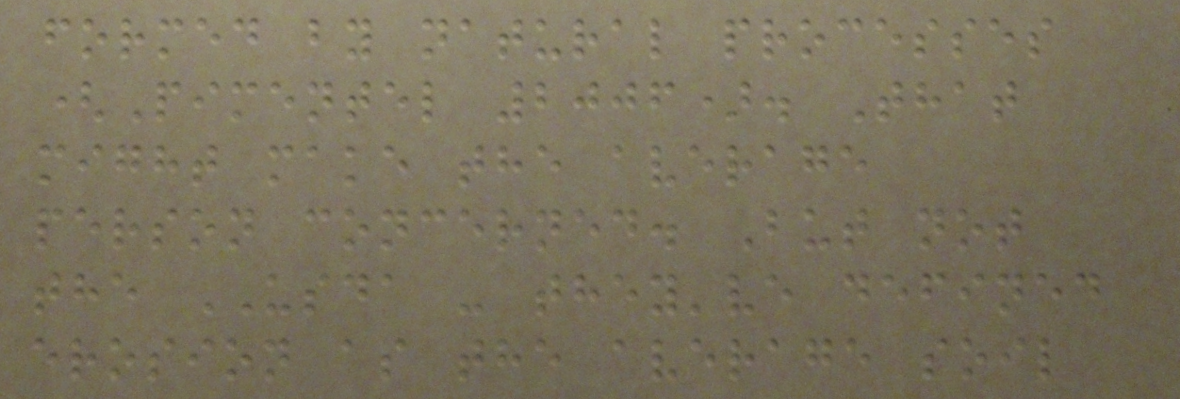formed by natural processes
(Pimentel 2006). That
might make the average
person concerned. But not
the USDA - they've defined
erosion as the average soil
